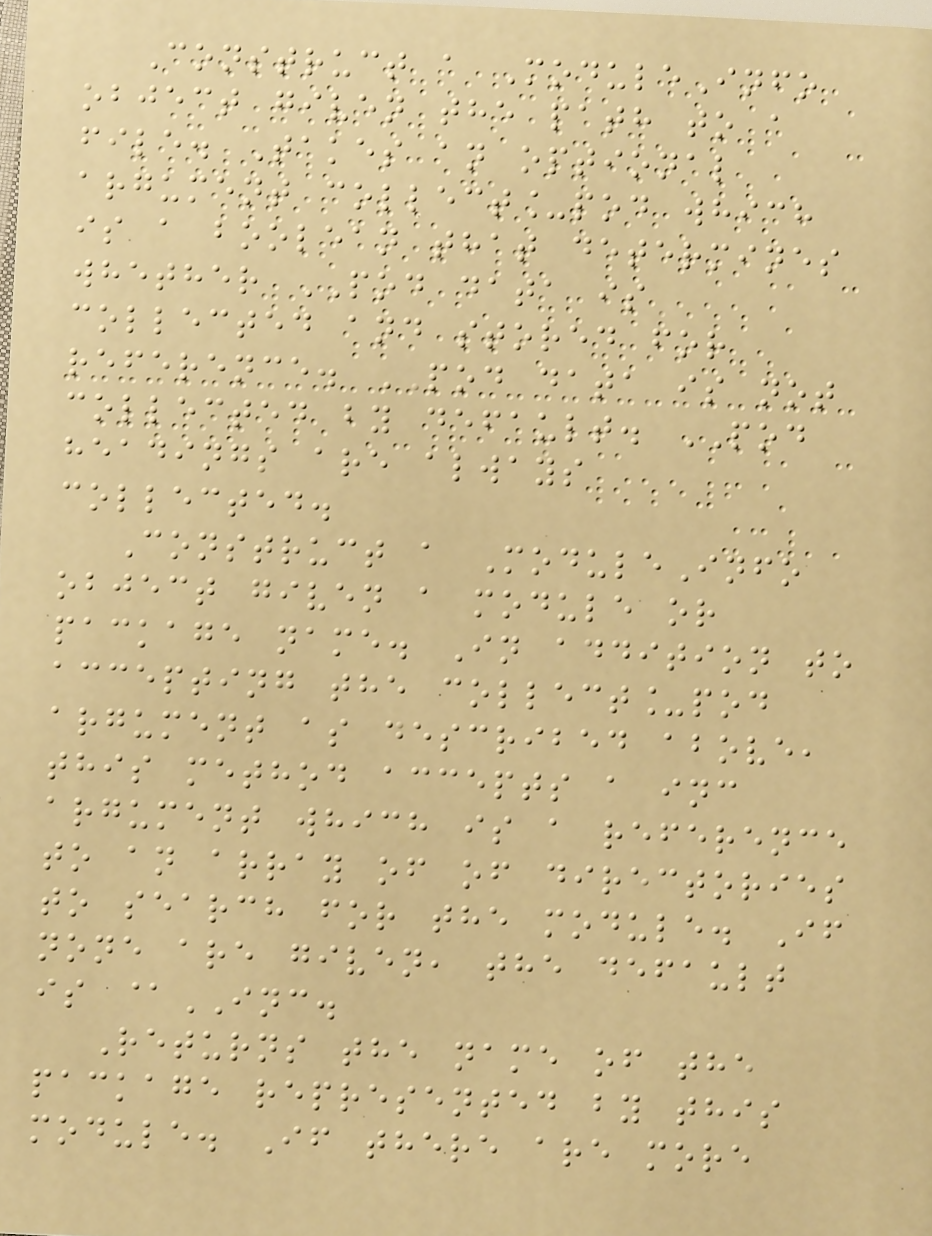Construct a ModuleInfo
object given the path to a
file. Takes an optional
argument collect_pod which
is a boolean that determines
whether POD data is
collected and stored for
reference. POD data is not
collected by default. POD
headings are always
collected.
Construct a ModuleInfo
object given a module or
package name. In addition to
accepting the collect_pod
argument as described above,
this method accepts a inc
argument which is a reference
to an array of of directories
to search for the module. If
none are given, the default
is @INC.
Returns the name of the
package represented by this
module. If there are more
